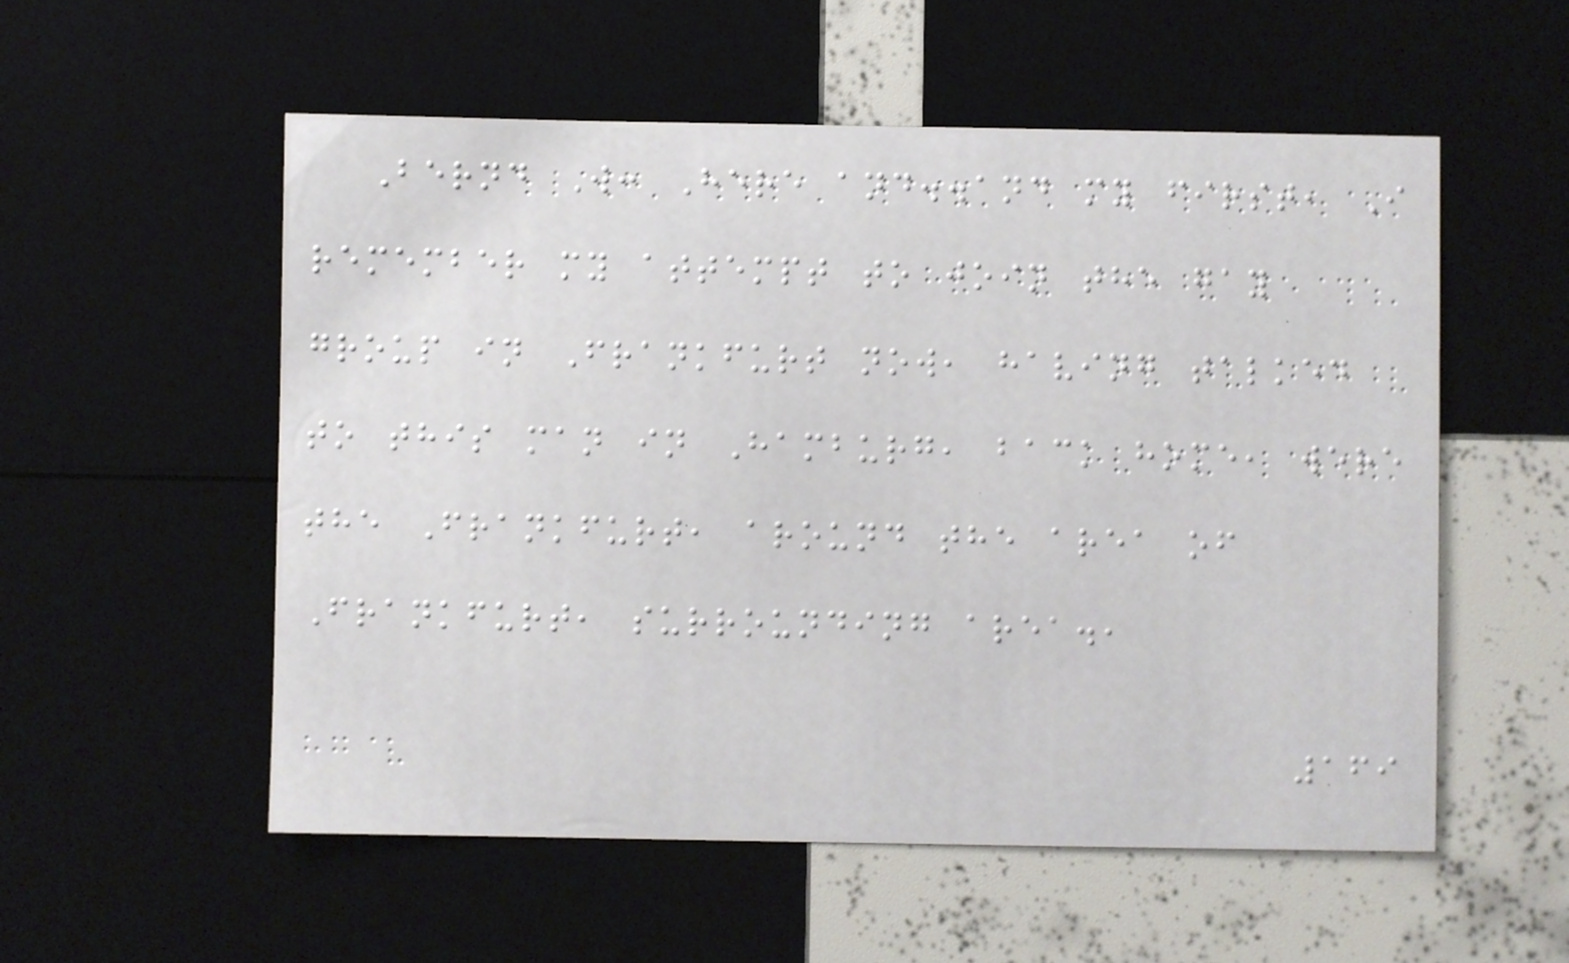Bernd W: Here and..and my first, I
remember my attempt to join the gay
group in Frankfurt now, having talked
to this man in Hamburg, back home, were
the Frankfurt, around the area of
Frankfurt, surrounding area.,
169
